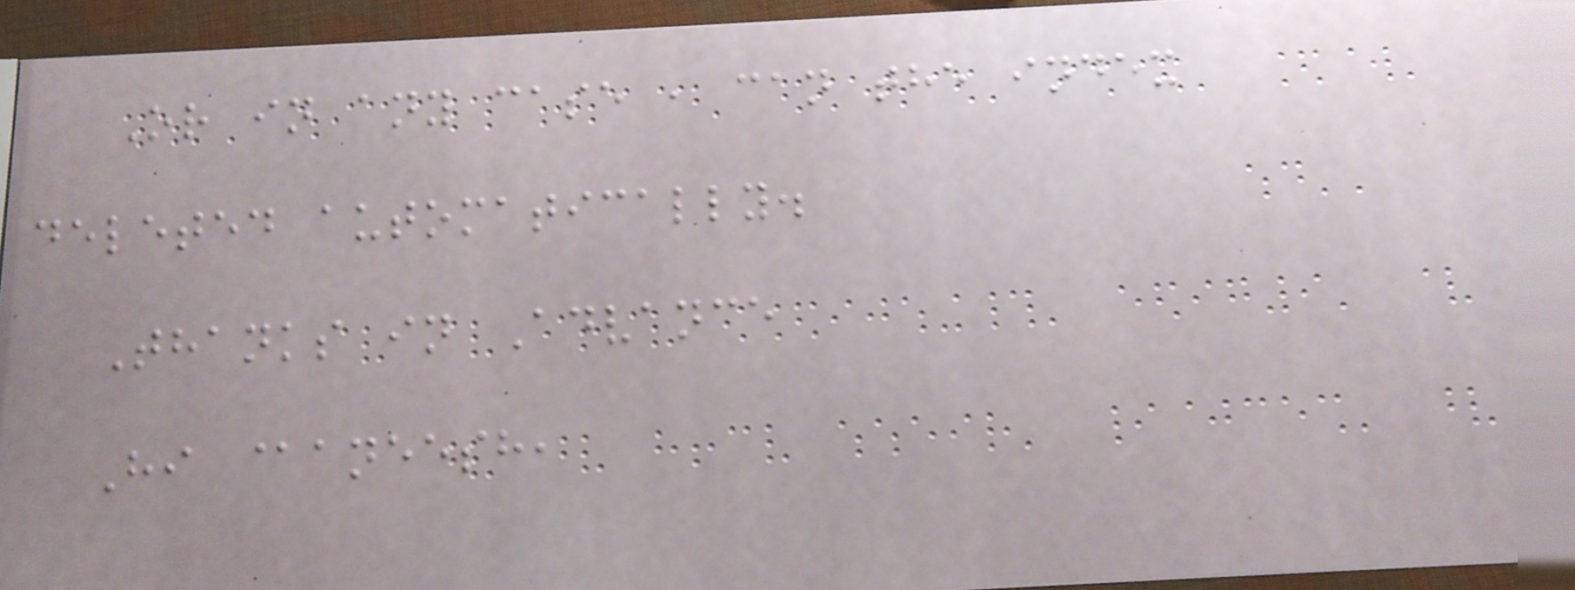Or in any case , can the index
deleted automatically.
Thanks in Advance
Hi @aneesh,
